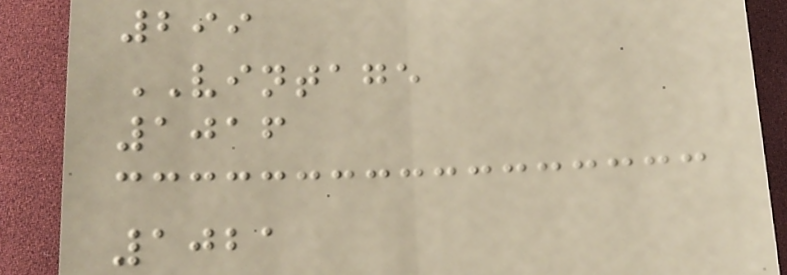299
VINTAGE
1016
1021
